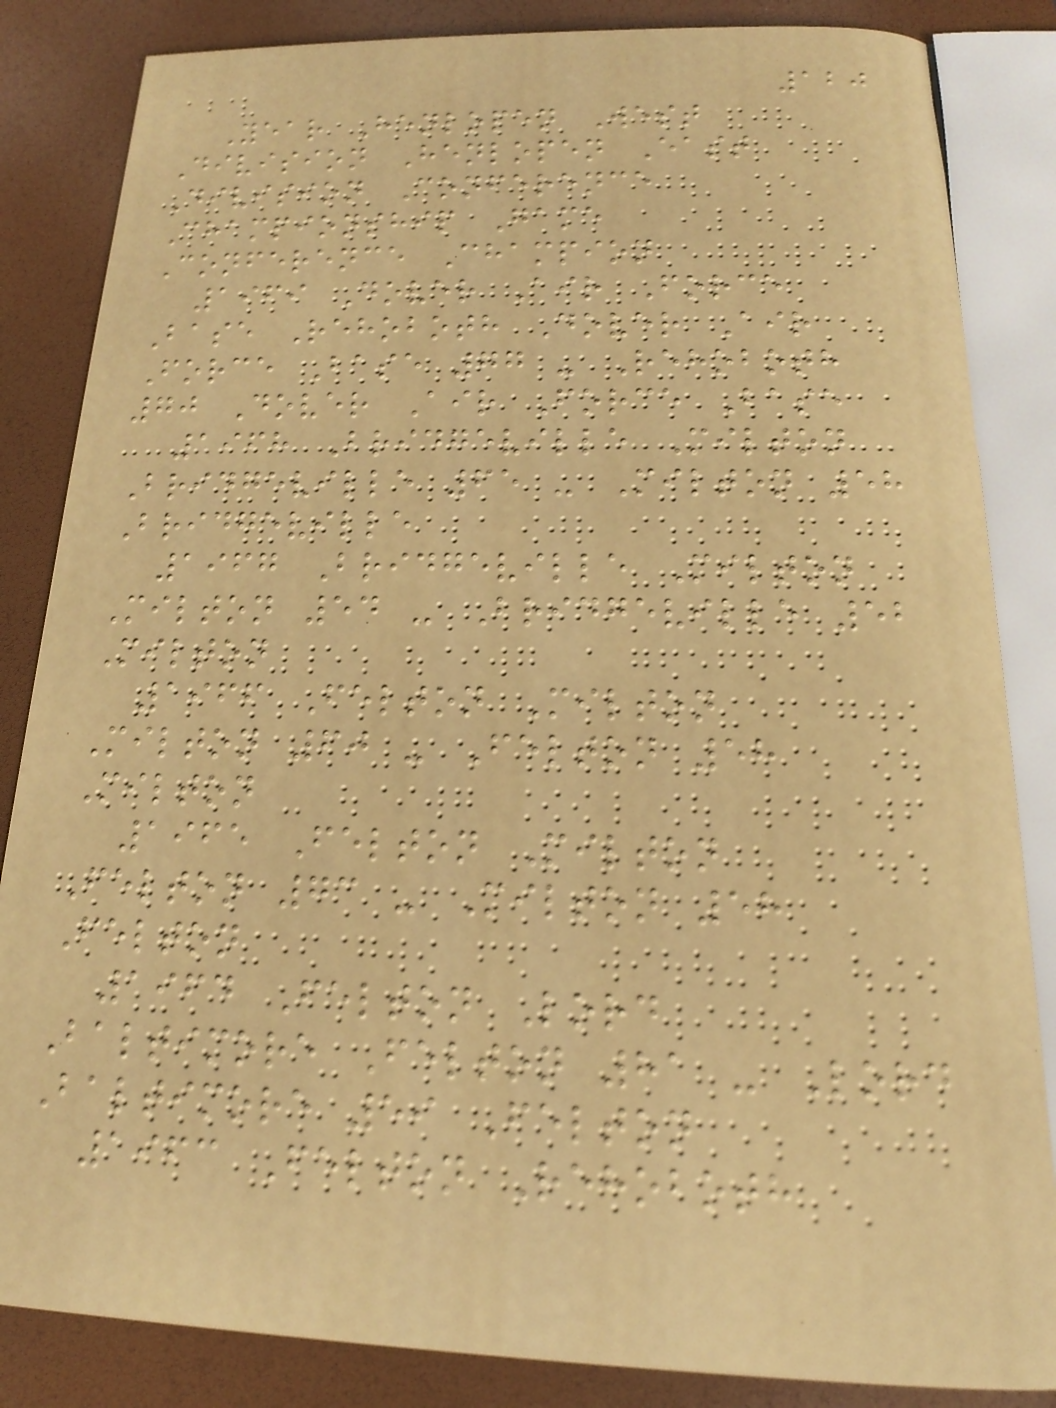120
Year Henlopen West
Division Henlopen East
Division Conference
Championship Game
Conference Champion
1969 Dover Air Force
Base Rehoboth Dover Air
Force Base 77 - Rehoboth
70 Dover Air Force Base
1968 Bridgeville Milton
Bridgeville 65 - Milton 58
Bridgeville
1967 Bridgeville Milton
Milton 54 - Bridgeville 52
Milton
1966 Felton Milton
Milton 60 - Felton 58
Milton
1965 Felton Milton
Felton 73 - Milton 58
Felton
1964 Felton Lord
Baltimore Felton 81 - Lord
Baltimore 59 Felton
1963 Felton Rehoboth
